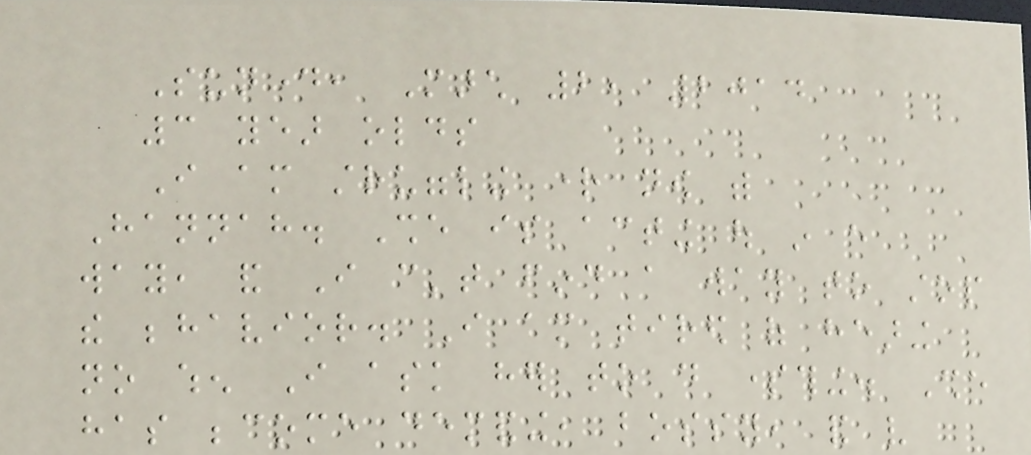Sunday, March 2, 2014
3 year olds
I am struggling right now with
Hannah. She is acting out in every
way, and I can't find a way to stop
the behavior. I am tired of hearing
no when I ask her to do something. She
has become demanding, bossy, and very
